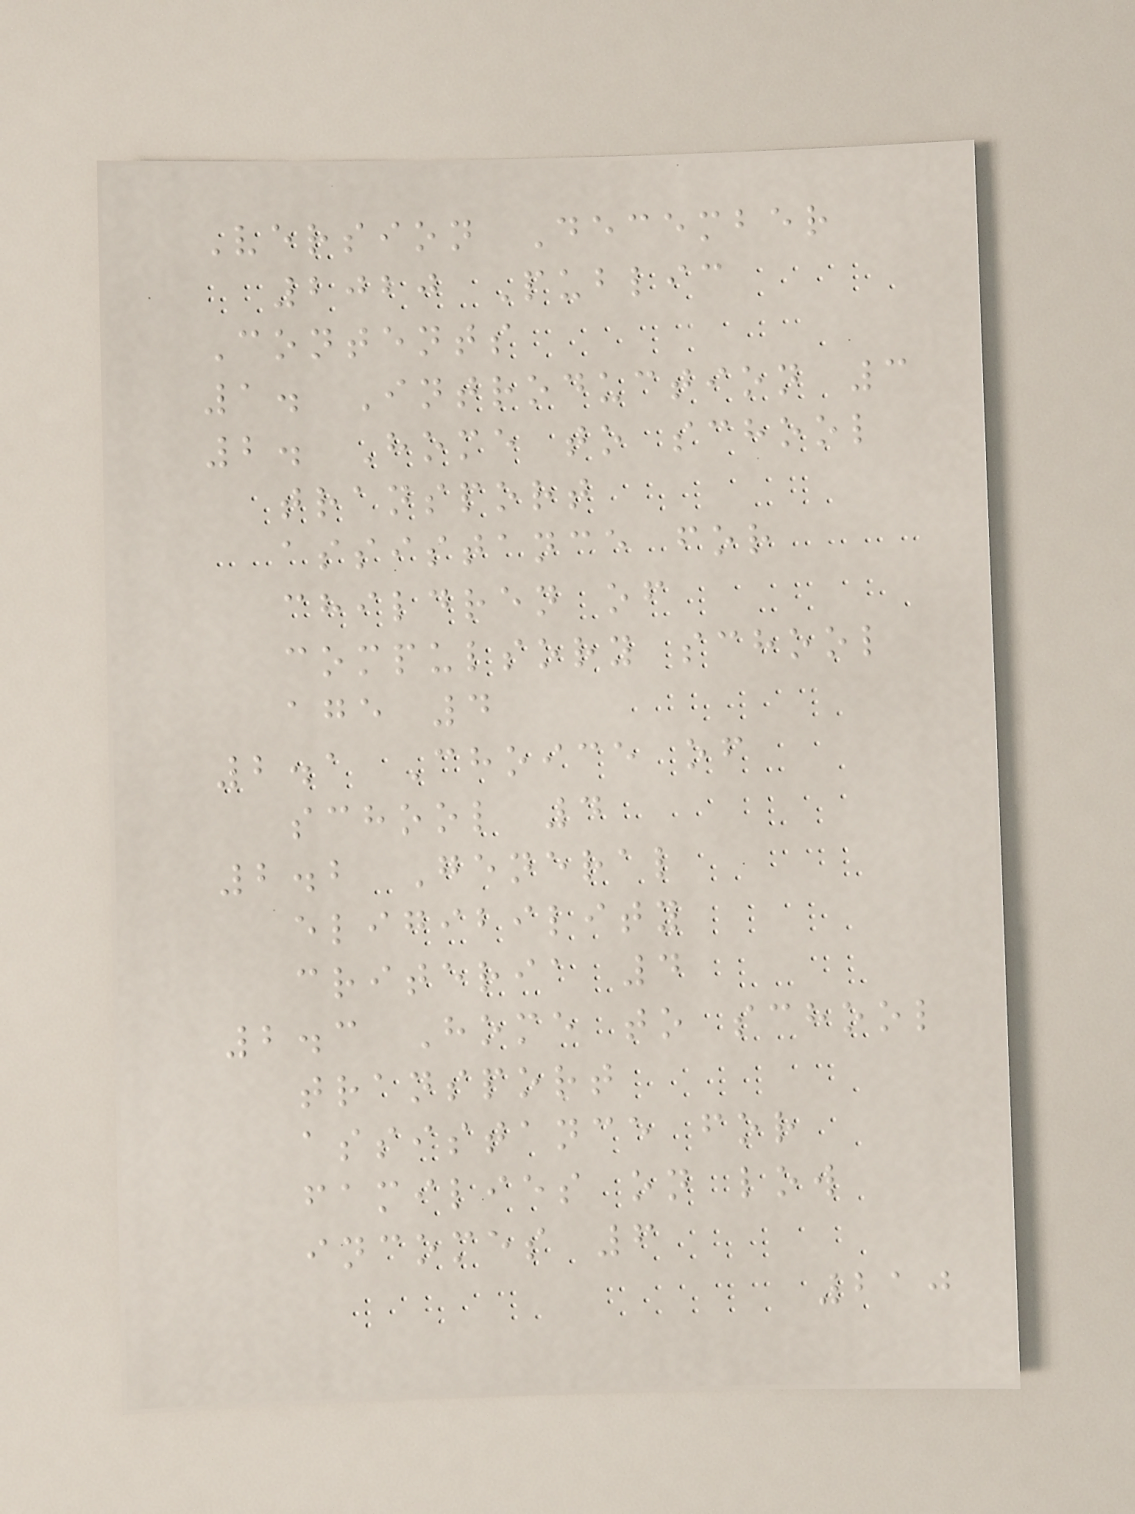Version December
2020 Public
Contents
1. Introduction 3
2. Home to school
transport
assistance for
children of
compulsory school
age 4
2.1 Choice of
school 4
2.2 General
eligibility
criteria 4
2.3 Home to school
transport
assistance for
families on low
incomes 6
210
